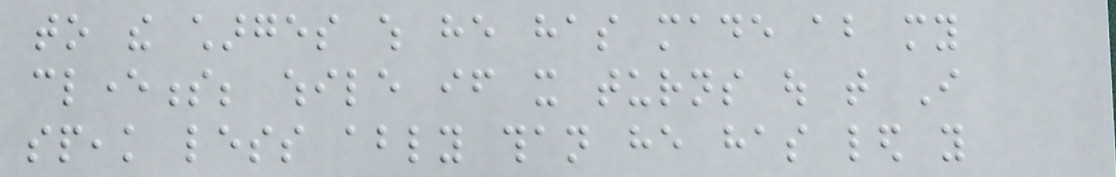to the charges which he has made about my
cleverness; while if it turns out that I
speak less ably than he has led you
